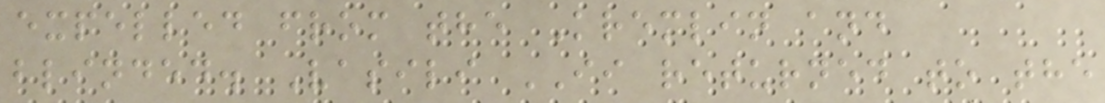expelled from the Kremlin and
blinded. Vasili II returned to the
